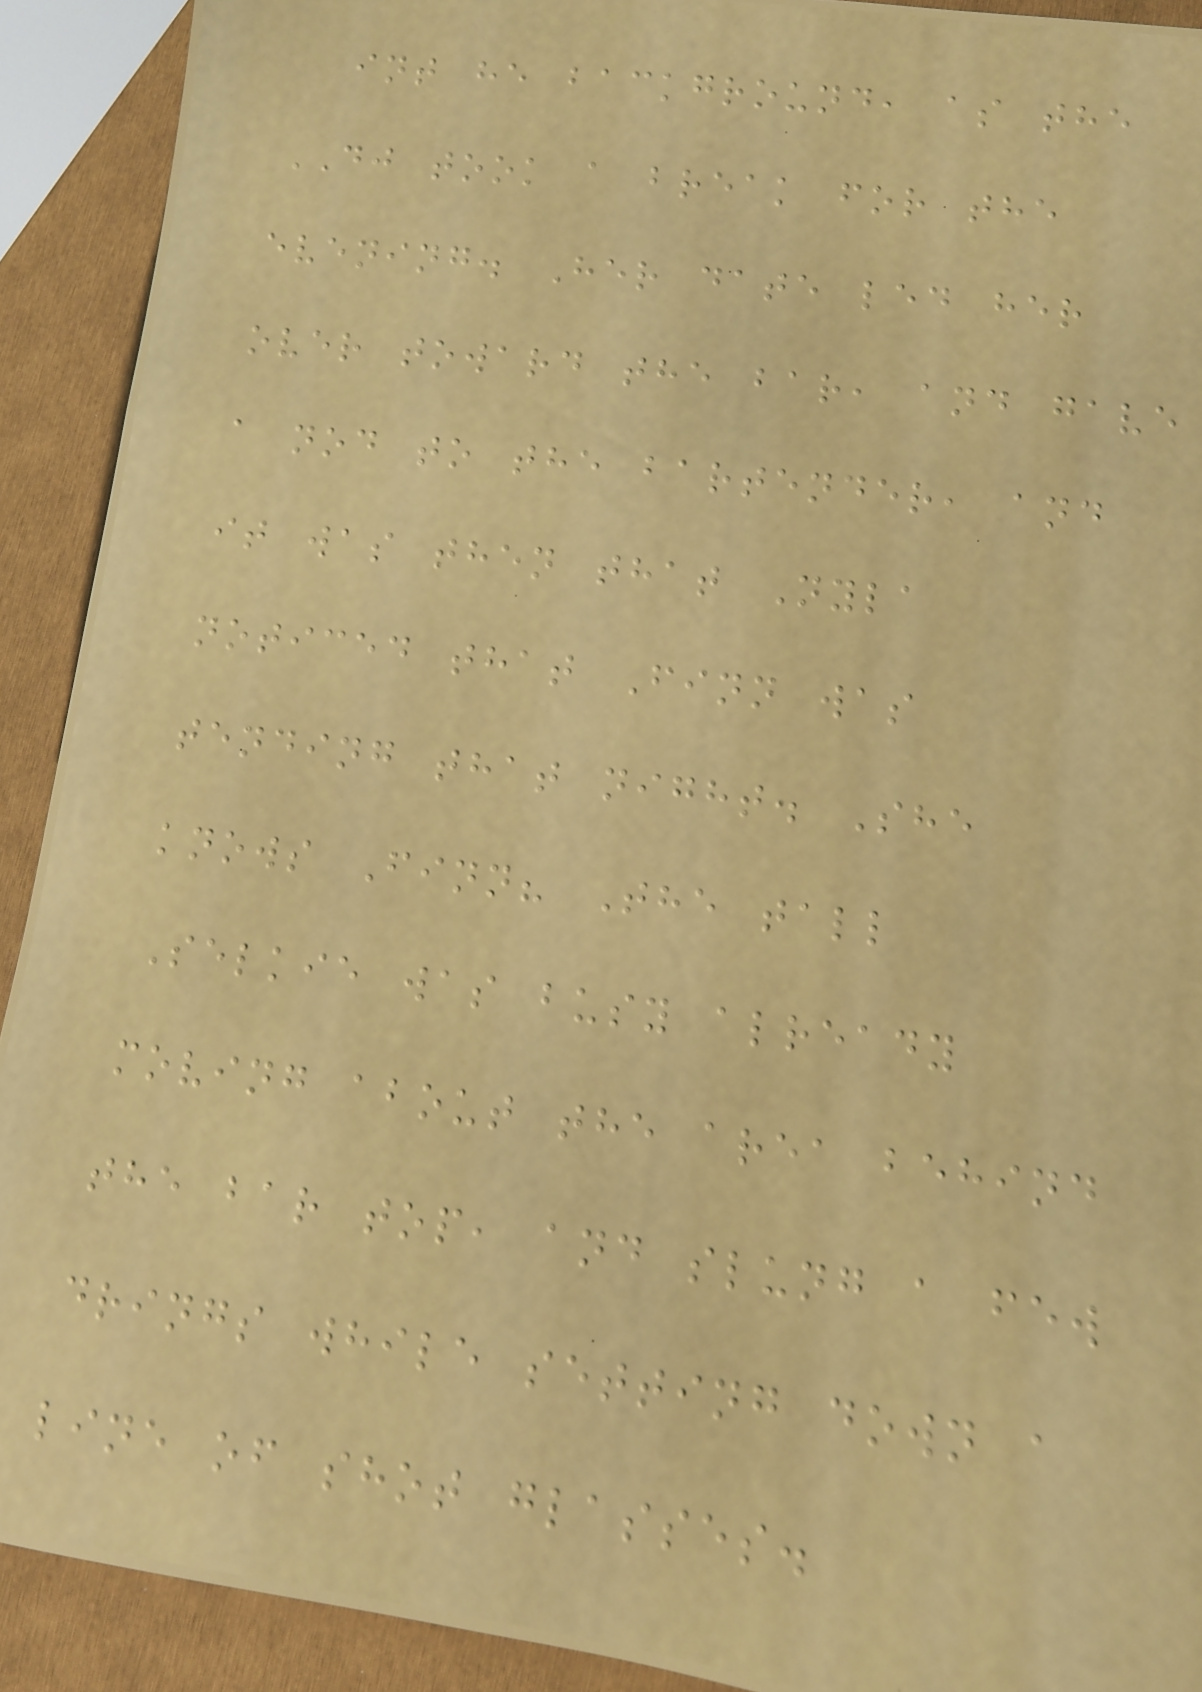int he background, as the
DJ took a break for the
evening. Her date led her
over toward the bar, and gave
a nod to the bartender, and
it was then that Nyla
noticed that Finn was
tending that night. She
knows Finn? The tall
Selkie was busy already
moving about the area behind
the bar top, and slung a few
drings while setting down a
line of shot glasses.
